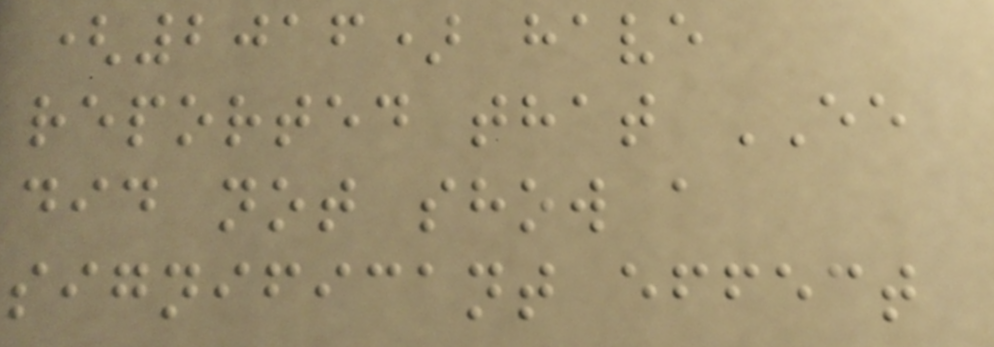(2016) have
reported that EE
did not show a
significant effect
